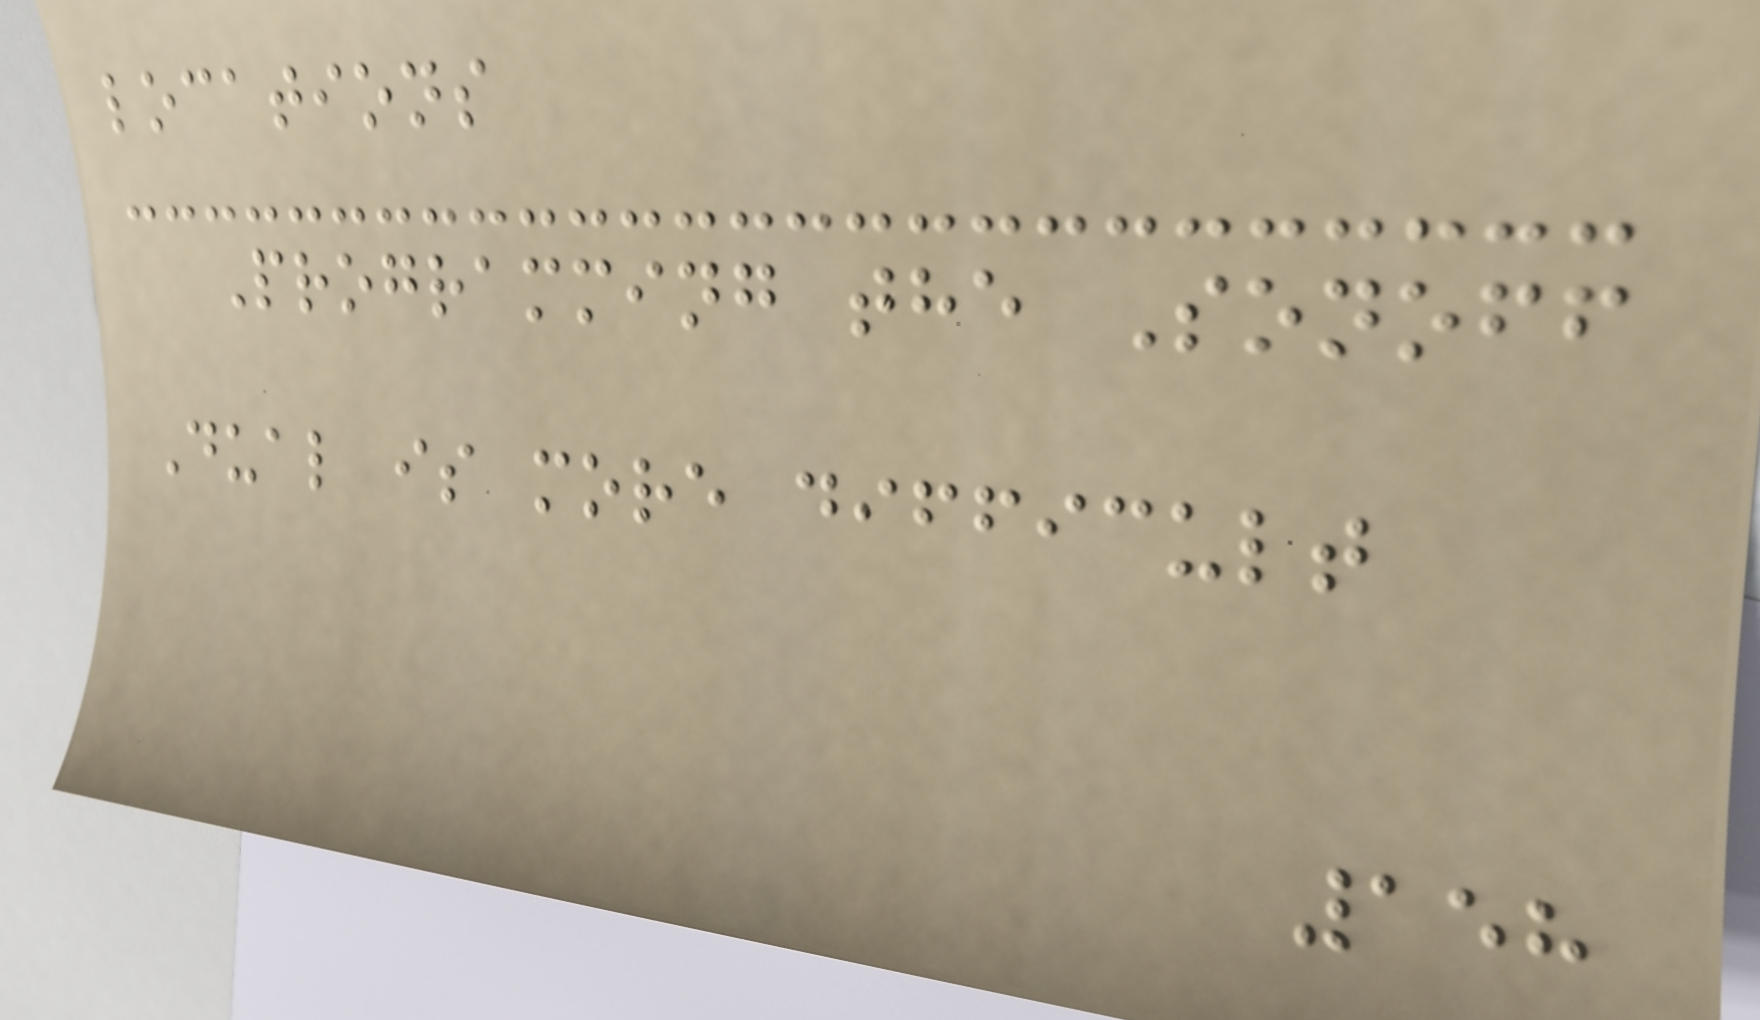locations
Programming the Sonoff
Dual is more difficult
158
